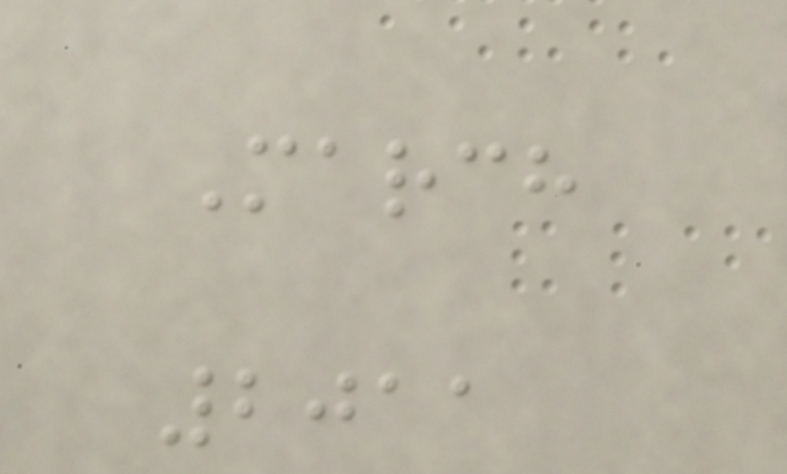March
2011
